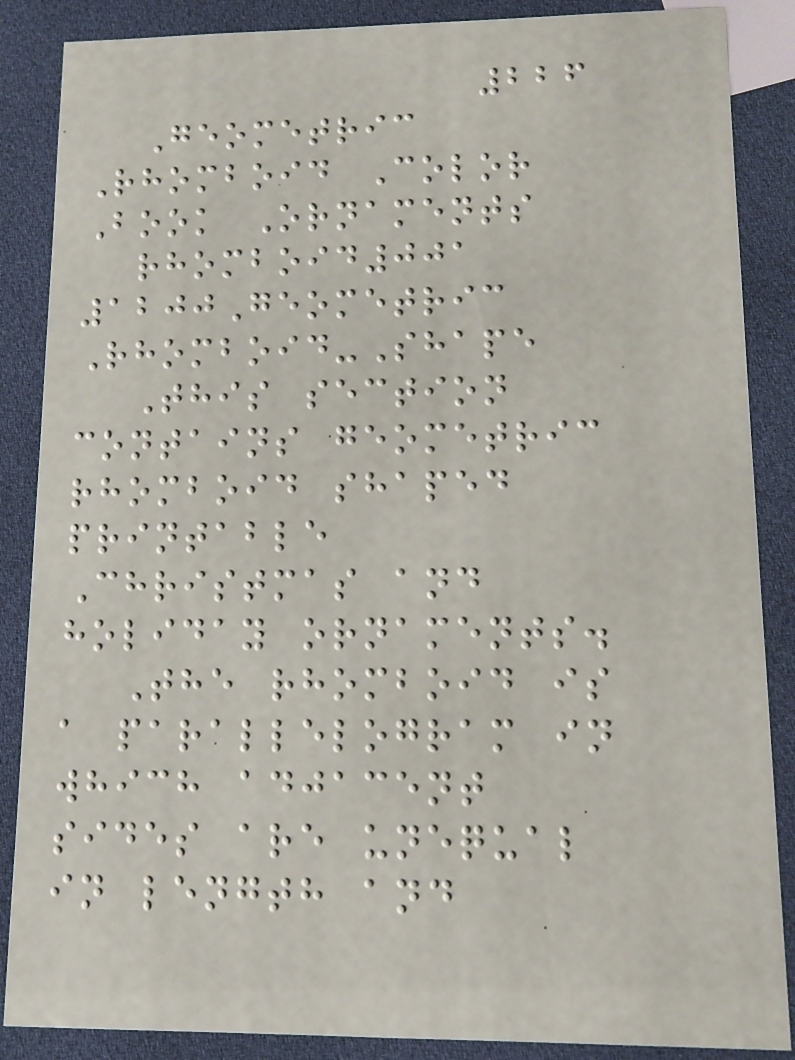226
Geometric
Rhomboid Color
Book Ornaments
rhomboid001
1200Geometric
Rhomboid-Shape
This section
contains geometric
rhomboid shaped
printable
Christmas and
holiday ornaments.
The rhomboid is
a parallelogram in
which adjacent
sides are unequal
in length and
